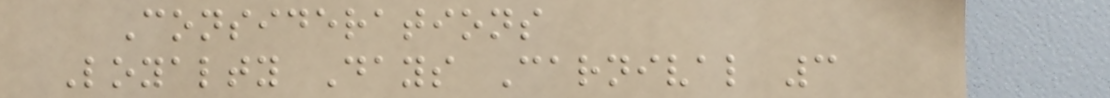Considerations
Loyalty Days Carnival 3
